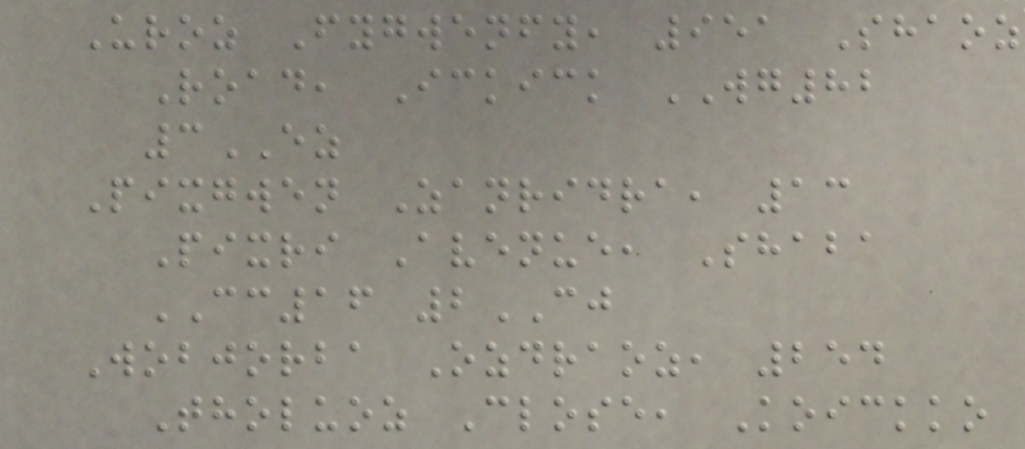Uroz Fygwenfy, 951 Shaoz
Road, Ickick WG82
3EZ
Pixgwen Zanridra, 13
Pixri Avenue, Shaba
CC16 2CJ
Wobjorba Ozdraoz, 254
Tholuoz Close, Koickko
